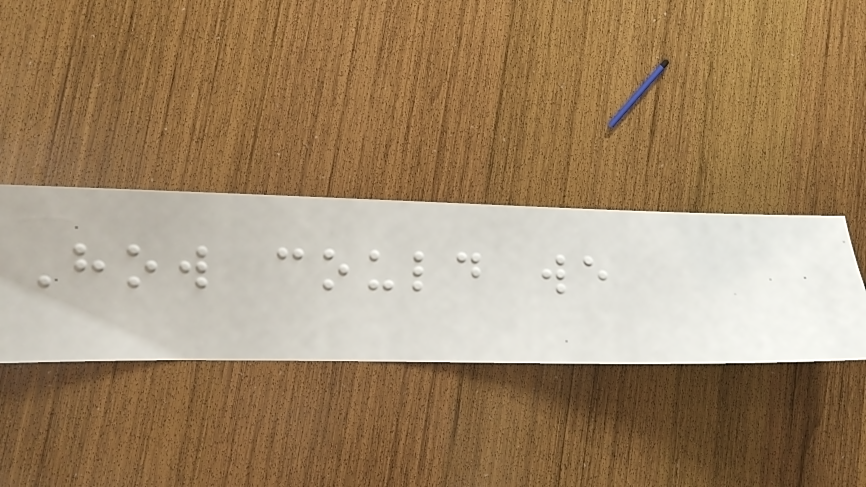How could we
